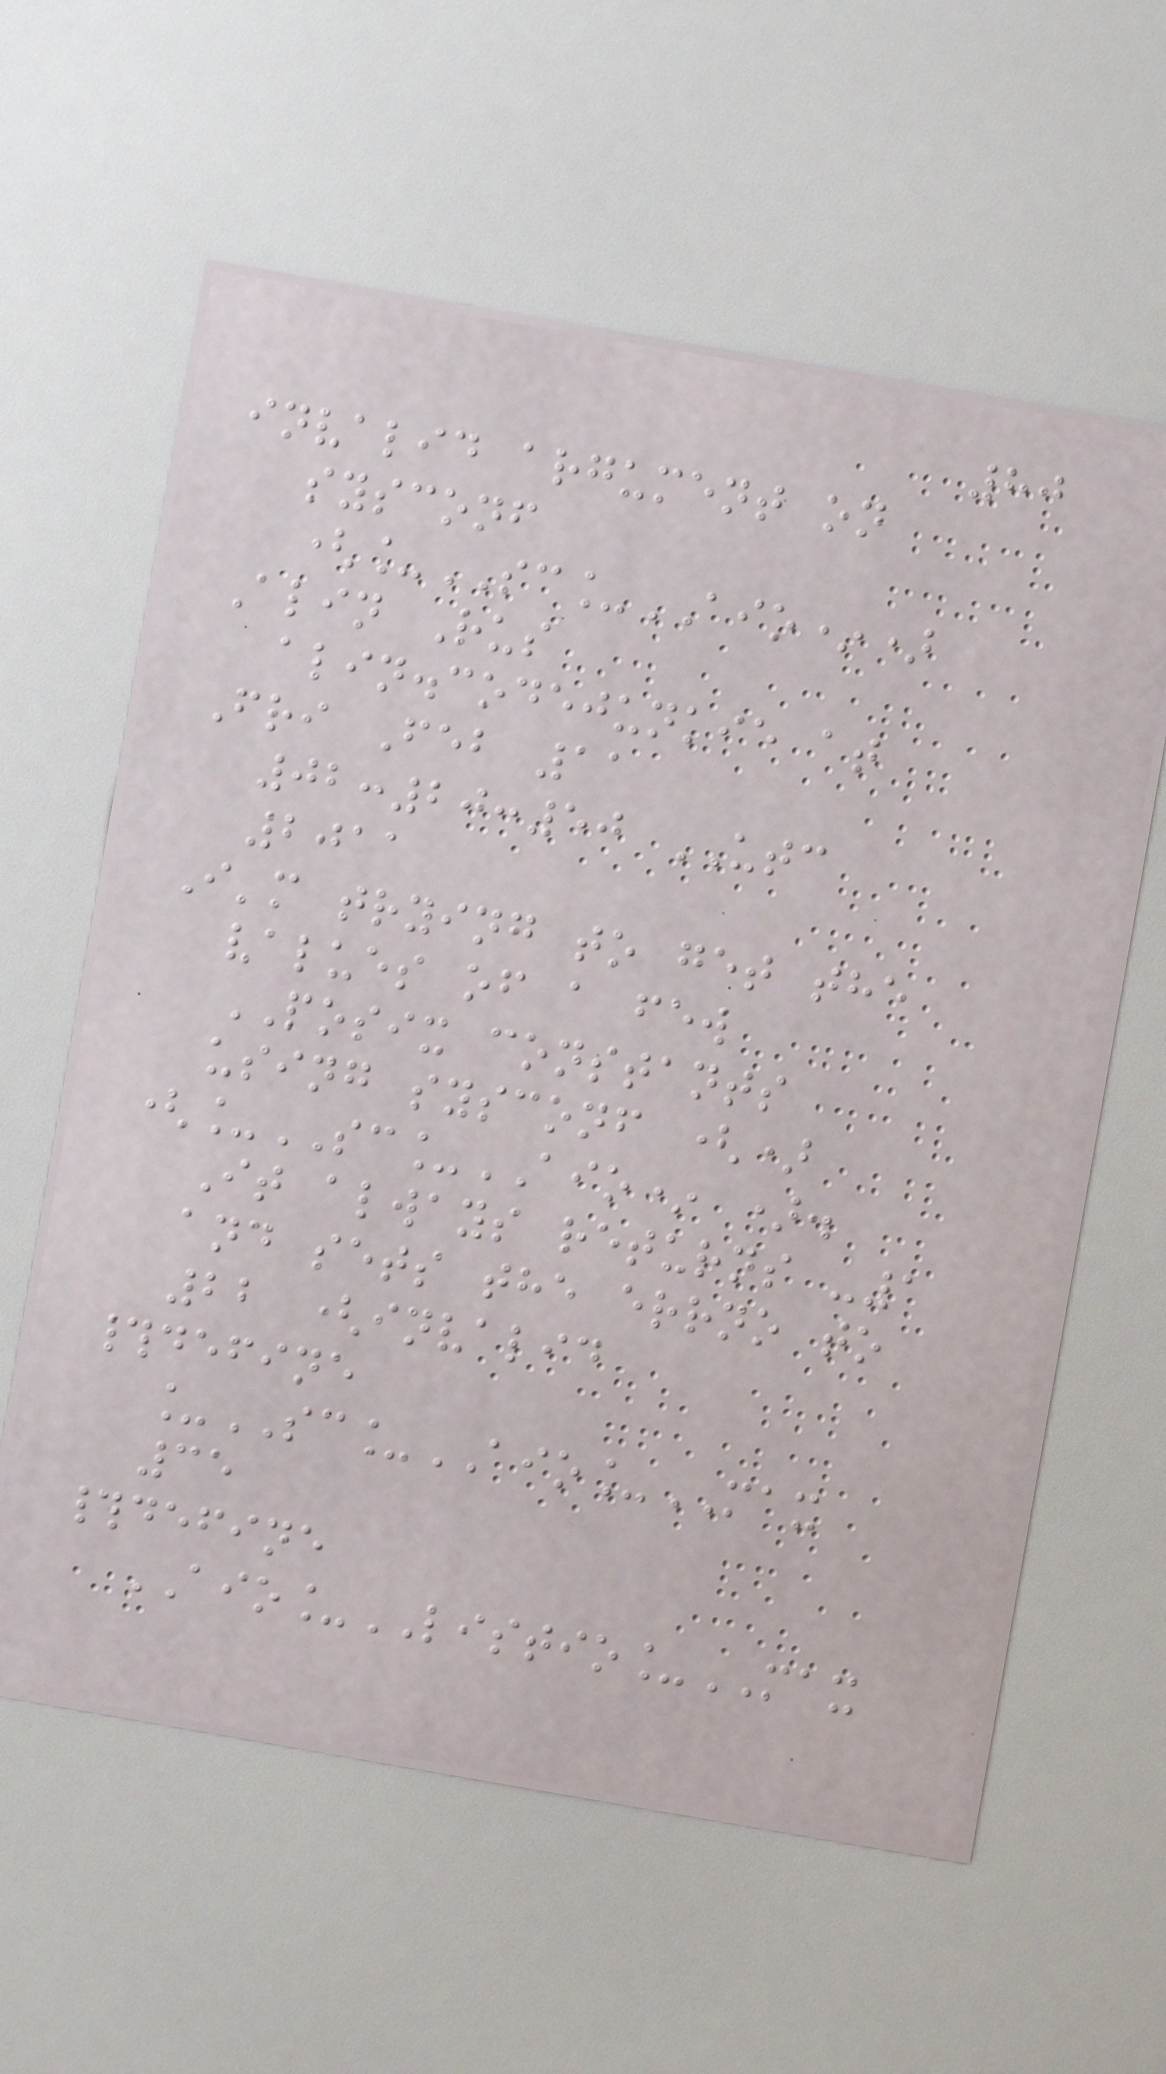80
invalid argument on
sysconf
(_SC_AIO*)
Alin Rus
alin.codejunkie at
Fri Feb 11
02:20:50 UTC
2011
I'm trying to get the
values of a few
POSIX constants
using sysconf ()
(_SC_AIO* ).
It always returns -1
and sets the errno to
22 (invalid
#define
_SC_AIO_MAX
35
#define
AIO_LISTIO_MAX
